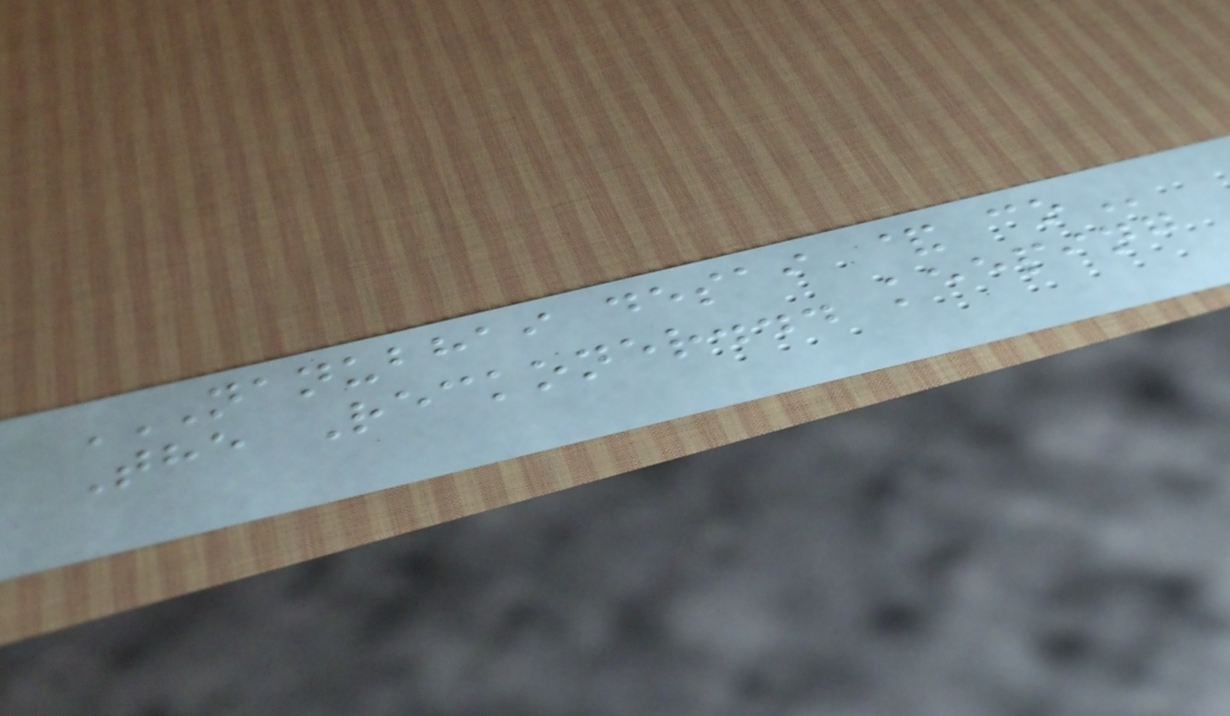NANUBHAI DESAI & CO
The Reckoner... keeping
